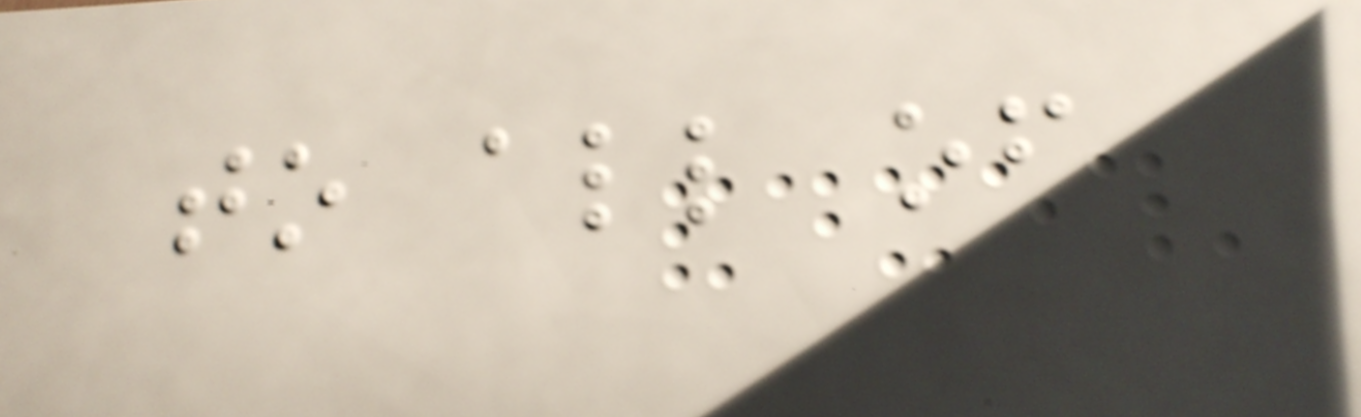to all of
